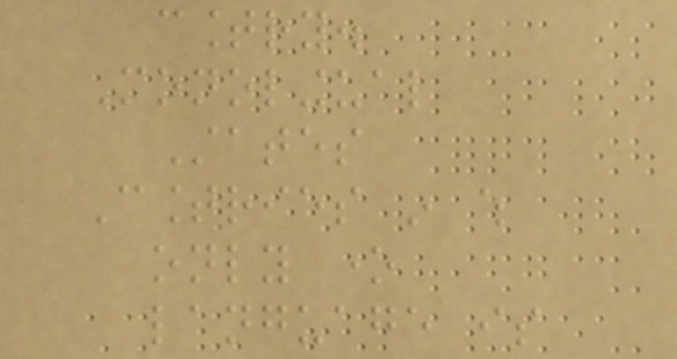country.
Monolingual
States
Countries in which
only one
language is
